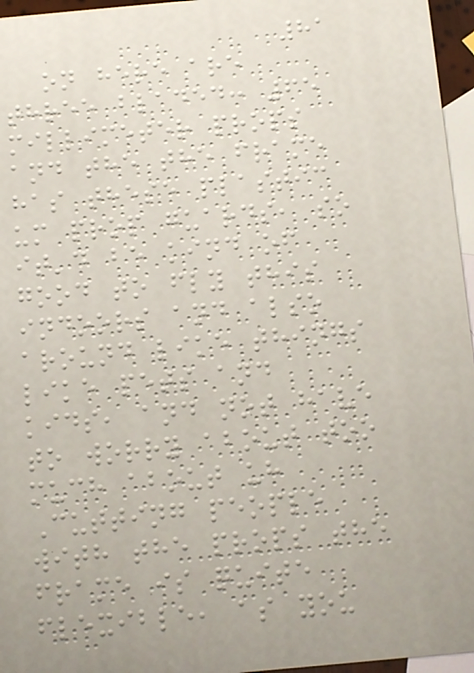81
on here are
three bladed: 65
millimeter props
and the the frame
has these plastic
um prop guards, so
it'd be kind of
good to fly this
indoors and also
around like things
like pets and
kids, and not have
to worry about too
much about uh
Cutting people
with the props the
frame is quite
flexible, as you
